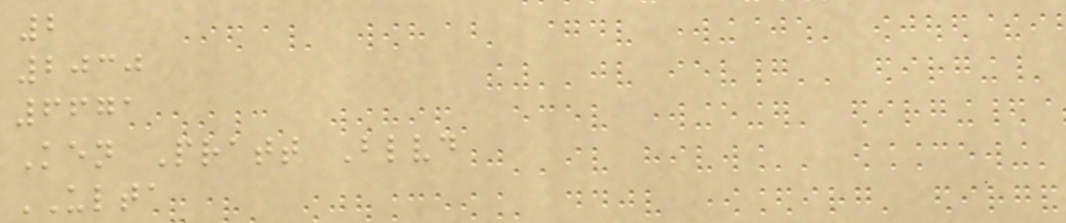2
2030
6671
Ken Pratt Blvd
ULTA
